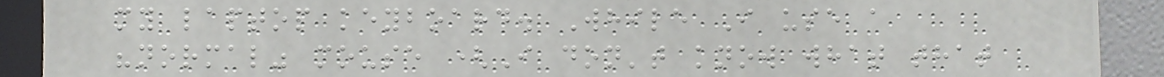my laptop keyboard. While I use a
"normal" mouse (I don't know what that
